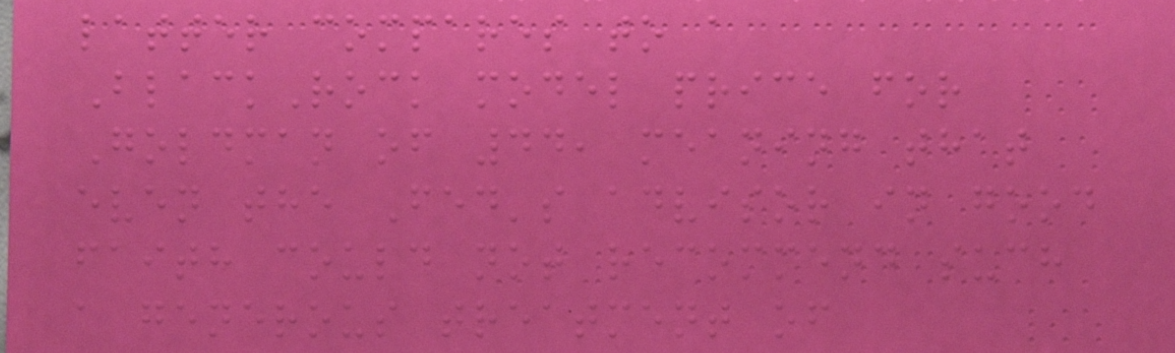latter compares to a
BlackRock model price for
Goldman of 44, meaning that
even the Fed's advisor in good
faith could not recommend such
a generous treatment of
